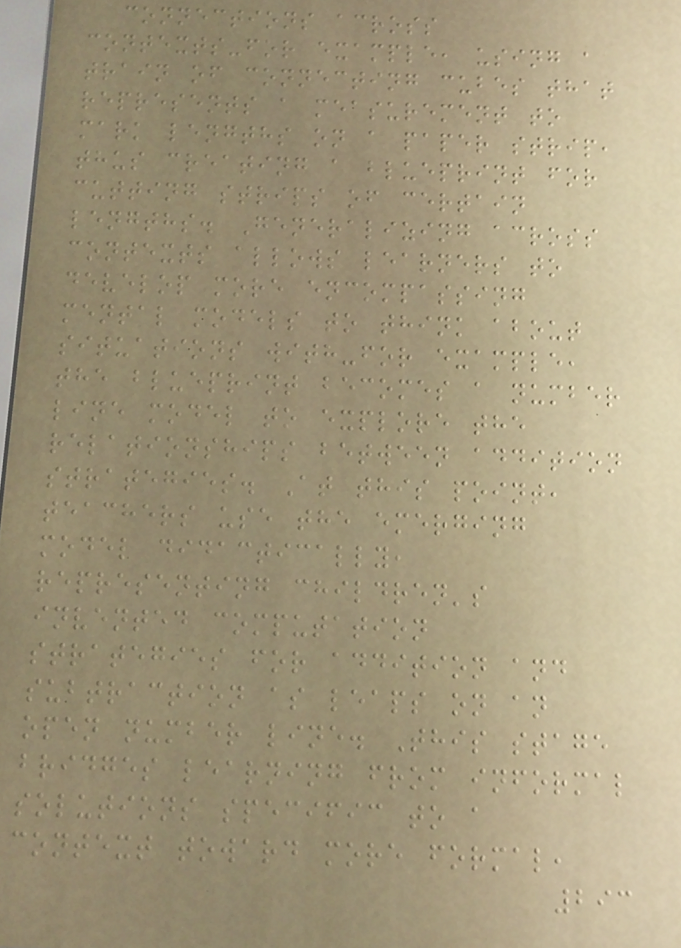connections across
contexts-for example, using a
train of connecting cubes that
represents a measurement to
mark lengths on a paper strip,
thus creating a blueprint for
cutting strips of certain
lengths. Generalizing across
contexts allows learners to
develop more encompassing
mental models to think about
situations with-for example,
the blueprint becomes a number
line model to explore the
relationships between addition
strategies. At this point,
teachers use the emerging
model didactically,
representing children's
invented computation
strategies for addition and
subtraction as leaps on an
open number line. This stage
bridges learning from informal
solutions specific to a
context toward more formal,
293
